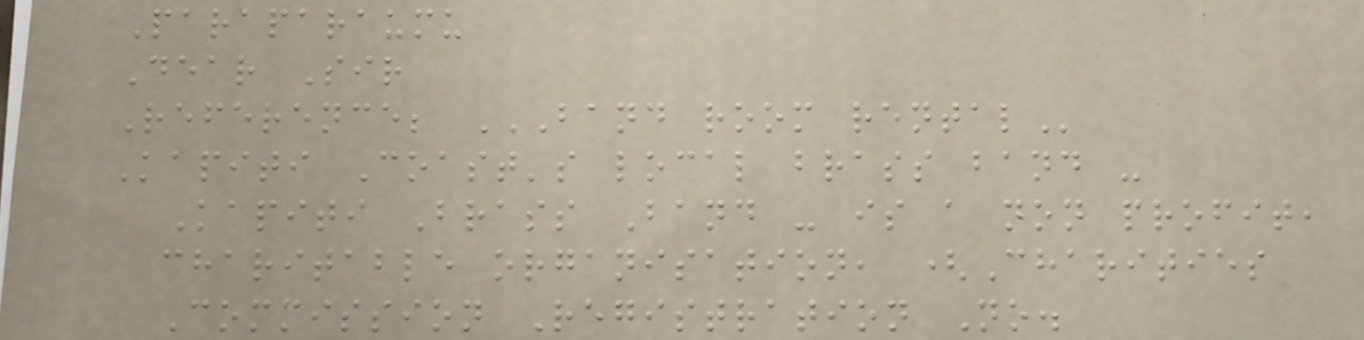Paraparaumu
Dear Sir
Reference; BAND ROOM RENTAL
Kapiti Coast's local brass band -
Kapiti Brass Band - is a non profit,
charitable organisation, (Charities
Commission Registration No.
